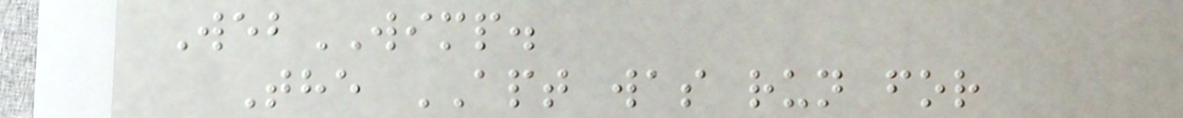WebWIMP.
The APT was run for
